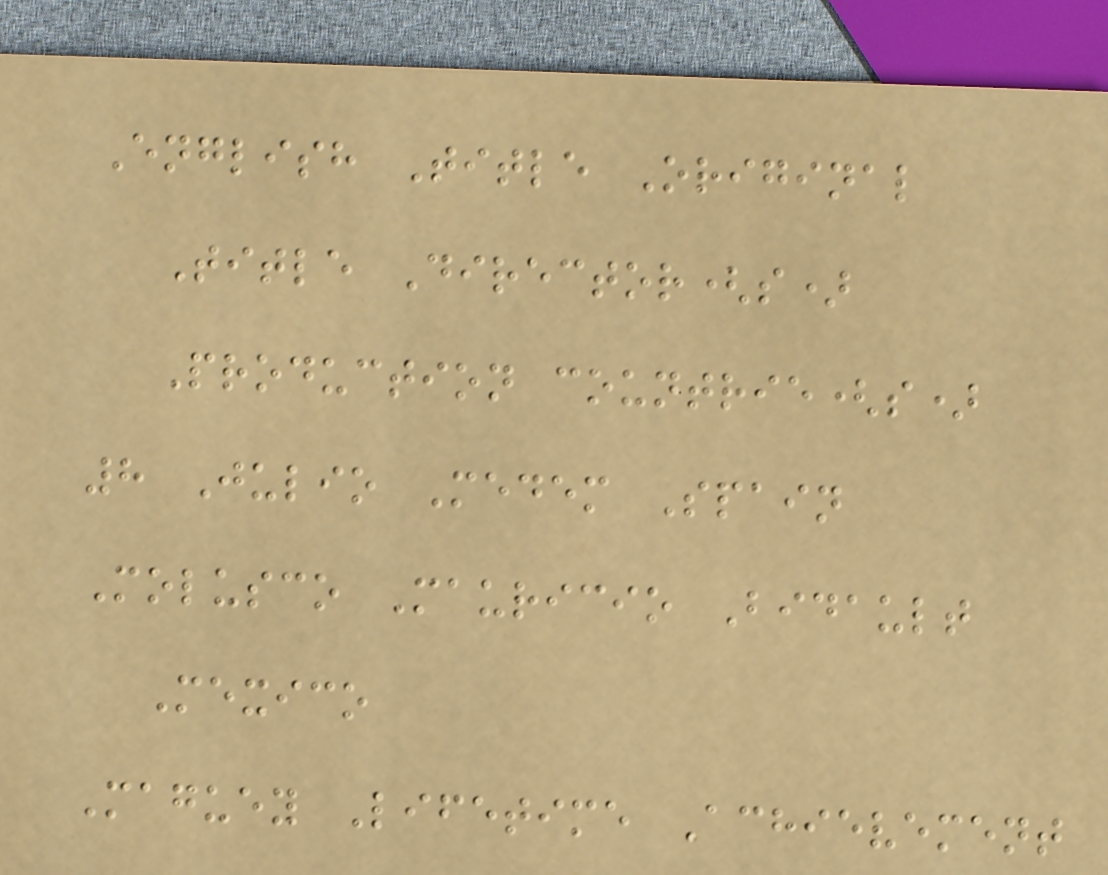English Title Original
Title Director(s)
Production countrie(s)
8 Julio Medem Spain
Molusco Mauricio Bidault
Mexico
Maguey Lifetime Achievement
